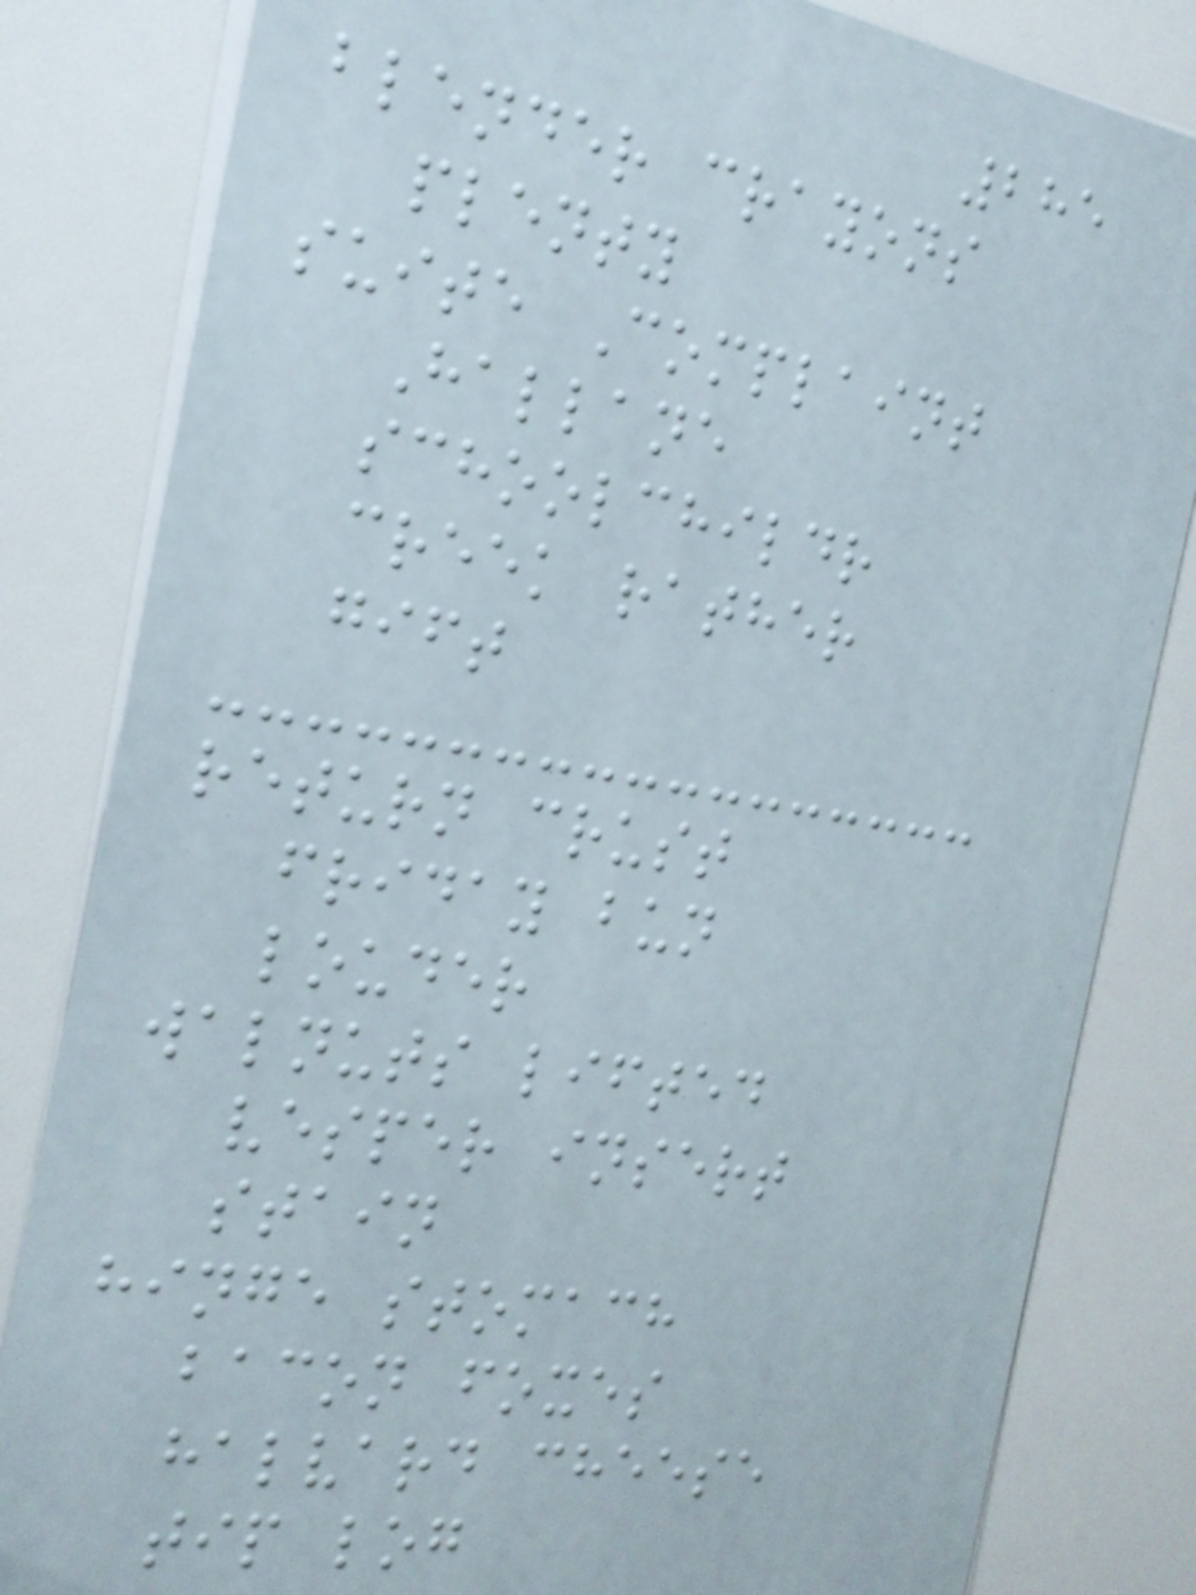285
blender crayons
plenty
suite Complaint
Hallane
schoolchildr
creek rather
gift
return crust
friday bun
louder
walnuts lifted
vesper insert
stain
hinge stomach
bacon foxes
halvard cheese
tip log
